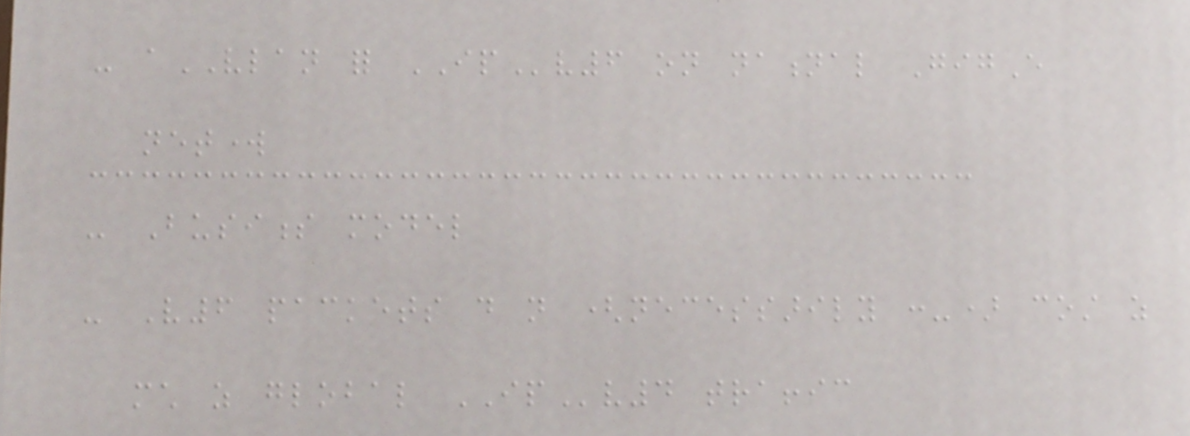- aVLAN for IPv6 on national GigE
network
- Business model
- V6 packets do not (necessarily :-) cost as
much as global IPv4 traffic
